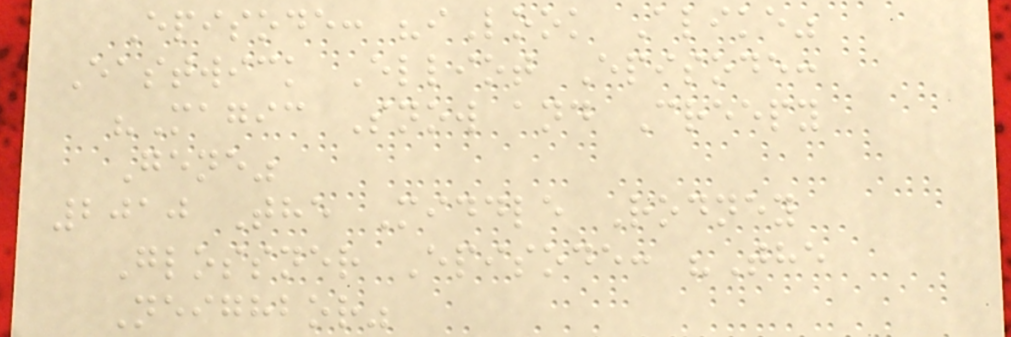Episode: "iLook Alike"
Eastwick Elliot Episode:
"Magic Snow and Creepy
Gene"
2010 The Middle Rodney
Glossner Episode: "The
Neighbor"
